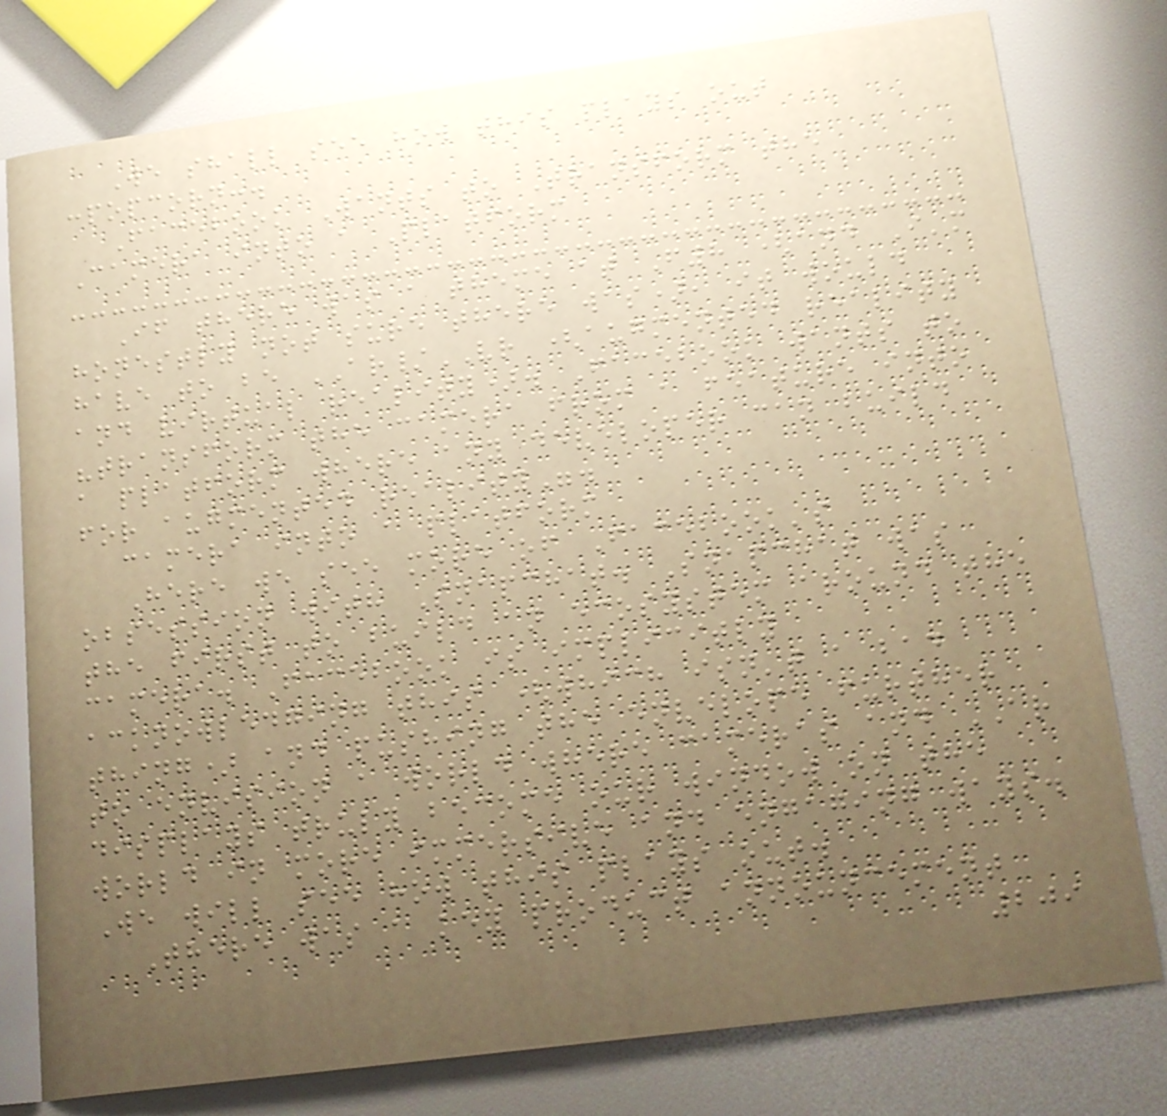We shall see how this plays out
:popcorn:.
Facebook Wants to Transform the
Camera into a Platform
If there was a theme at F8 (and I'm
honestly not sure there was), it would
have to be AR/VR (augmented reality
and virtual reality). Facebook wants to
"transform the camera from a feature into
a platform where any developer can build
for augmented reality".
camera into a platform
Here we see more of Facebook's
obsession with Snapchat. Snapchat was
the first to build an ecosystem around the
camera. Facebook is implicitly
acknowledging this (which isn't a bad
thing) and pushing the envelope further
to envision a world where cameras and AR
displays truly become our window on the
world in more immersive and engaging ways.
We will see how this plays out.
There was a key product announcement
209
